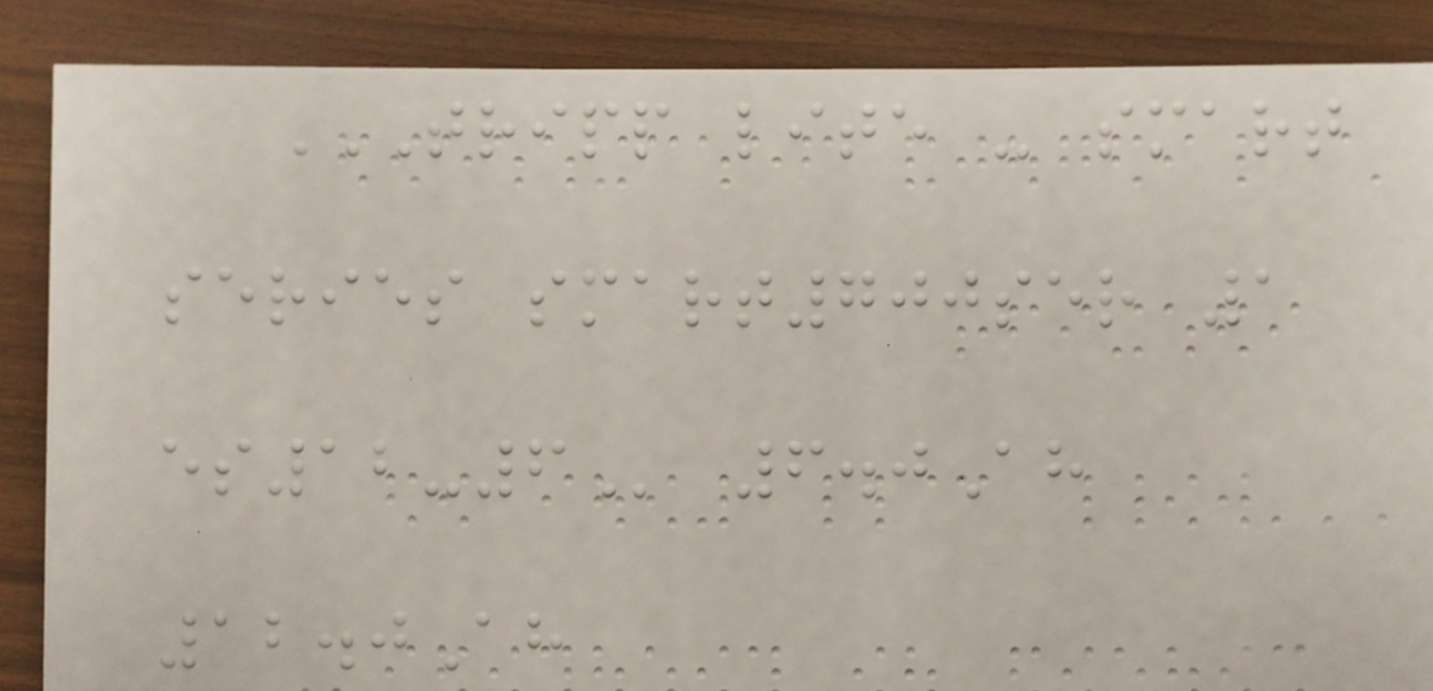TRIPP LITE - SMART
SERIES SMART700SER 1
ES12-6 6.0Ah
12.0Ah
